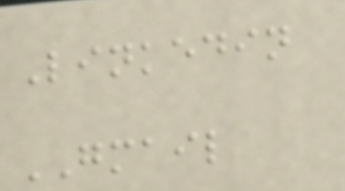Linkedin
GMAIL
